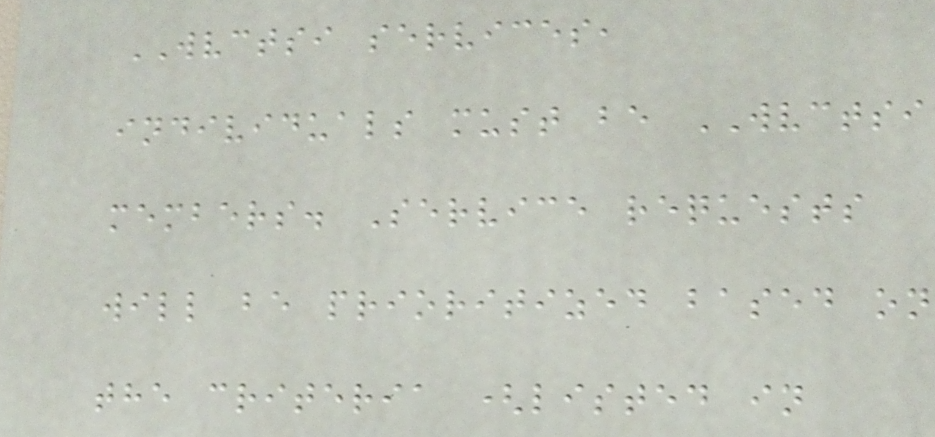WVCTSI services,
individuals must be WVCTSI
members. Service requests
will be prioritized based on
the criteria (listed in
